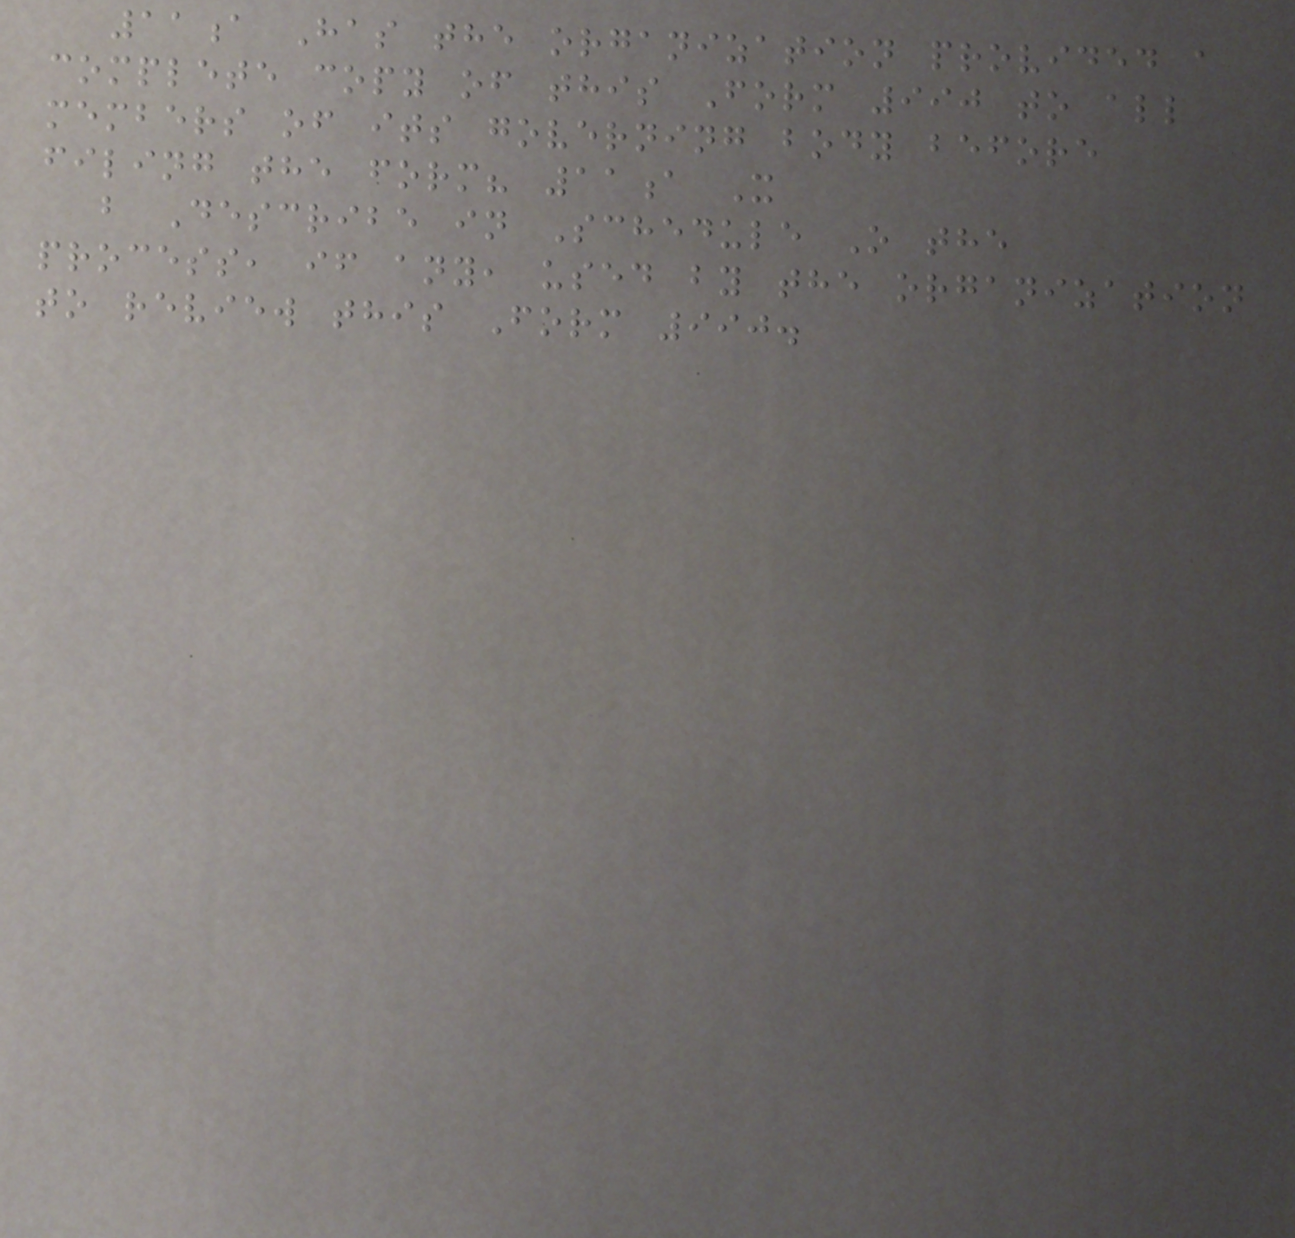11a Has the organization provided a
complete copy of this Form 990 to all
members of its governing body before
filing the form? 11a X
b Describe in Schedule O the
process, if any, used by the organization
to review this Form 990.
